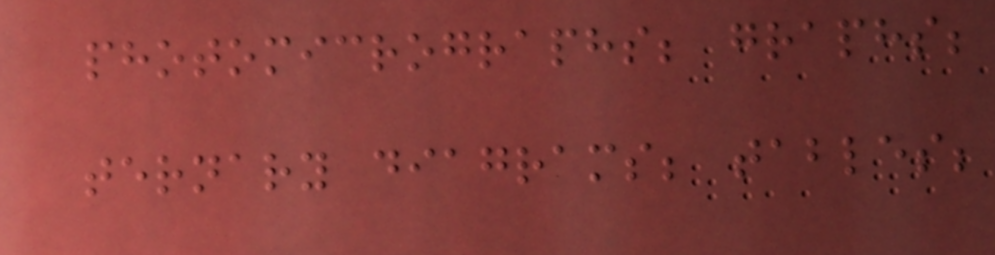photomicrographs; graphs;
ternary diagrams; tables;
